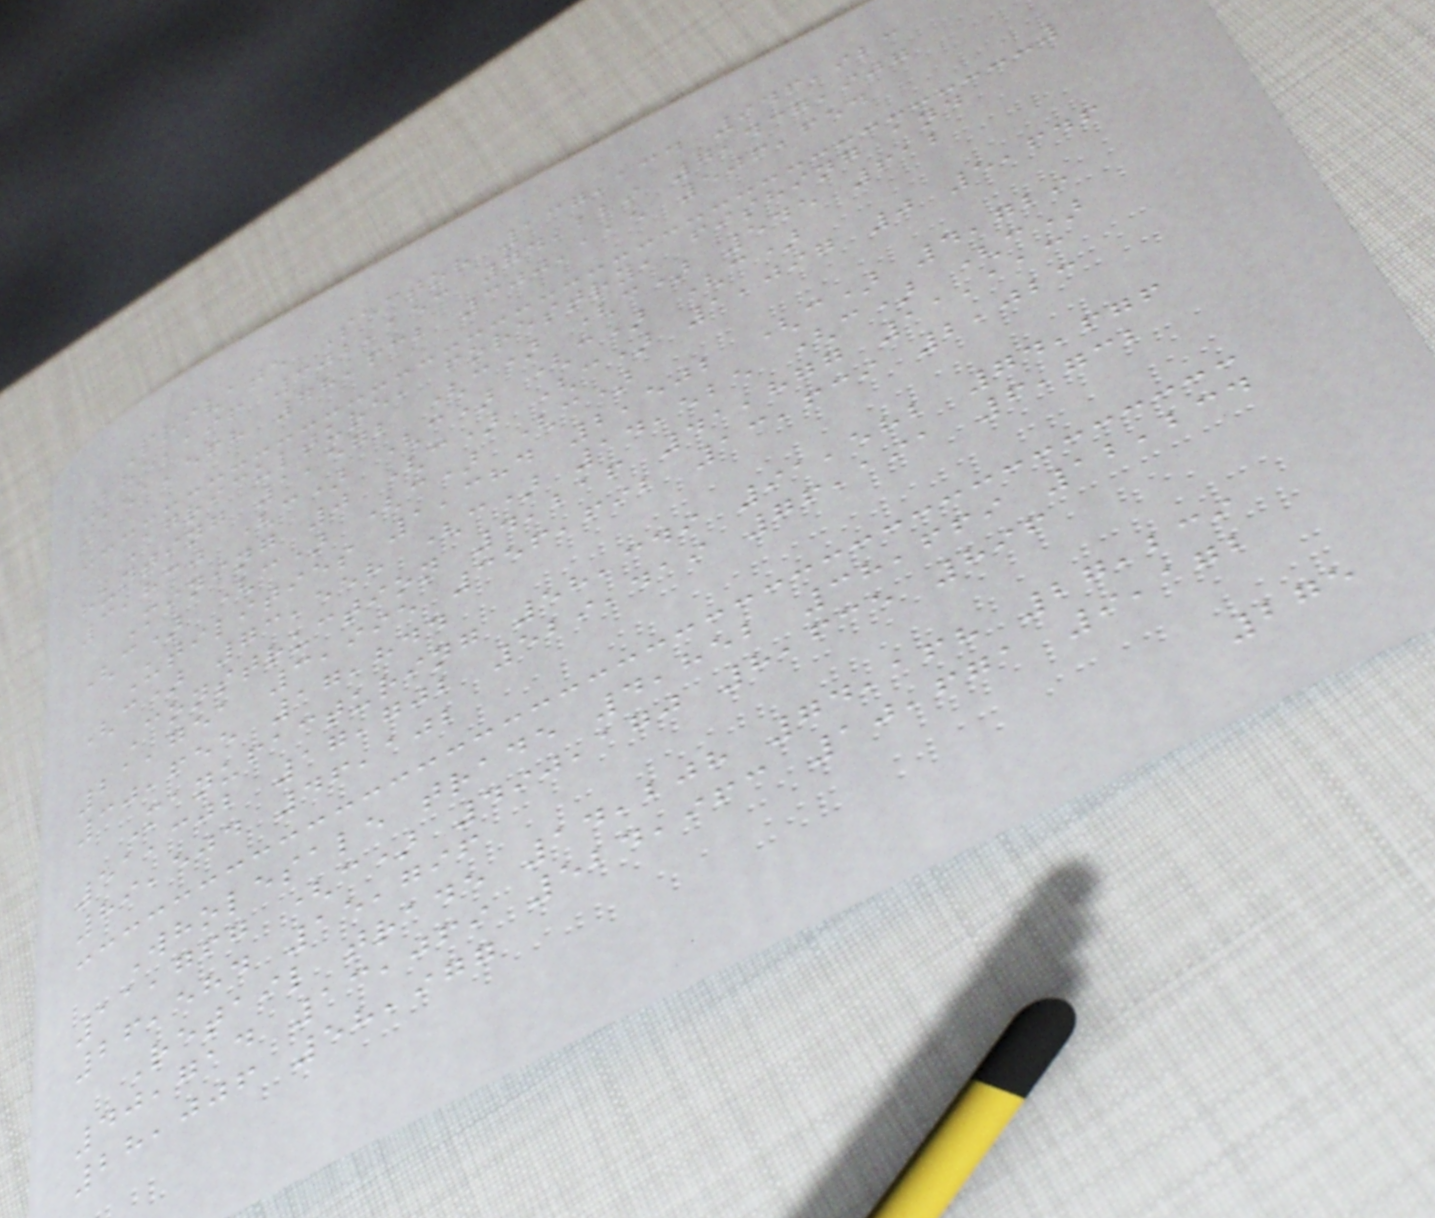Private Sector 137,134 946,923
285,196 302,153 74,229 7,437,907
151,568 78,632 300,115 506,654
Agriculture, forestry, fishing and
hunting 1,572 (c) (c) 545 612
3,830 (c) (c) (c) (c)
Mining 0 (c) (c) 1,097 0 5,646
(c) (c) (c) (c)
Utilities 1,384 2,502 (c) 4,729
(c) 73,558 (c) 14,525 (c) (c)
Construction 4,216 41,877 11,113
21,751 3,995 356,692 13,639 2,023
30,655 17,844
Manufacturing 58,349 91,582 74,676
51,302 17,702 529,419 76,191 6,732
89,504 46,102
Wholesale trade 4,852 38,669 12,234
11,767 (c) 490,170 8,635 896
26,584 15,796
Retail trade 14,208 74,168 27,239
40,714 13,069 524,963 10,671 9,172
28,006 58,977
275
